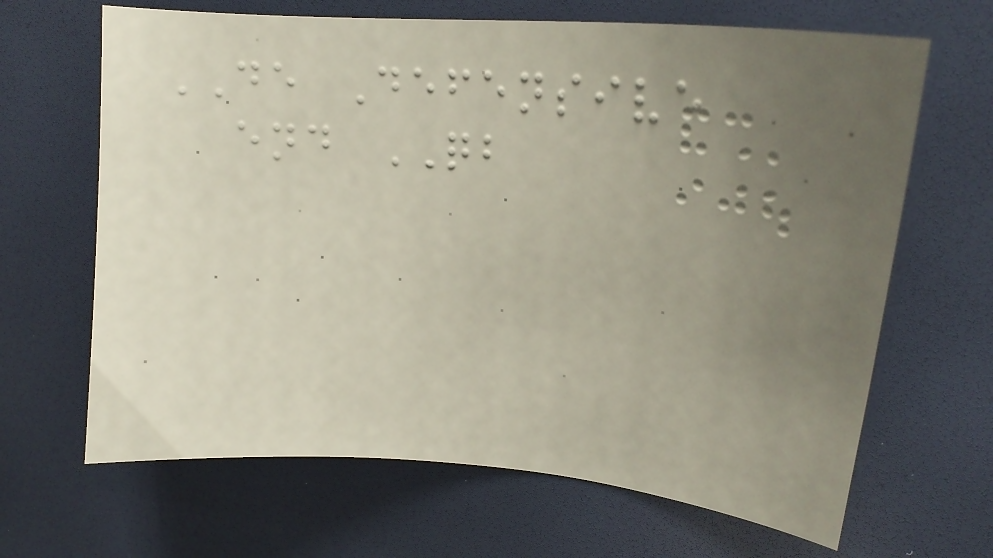DE Defensive
end QB
